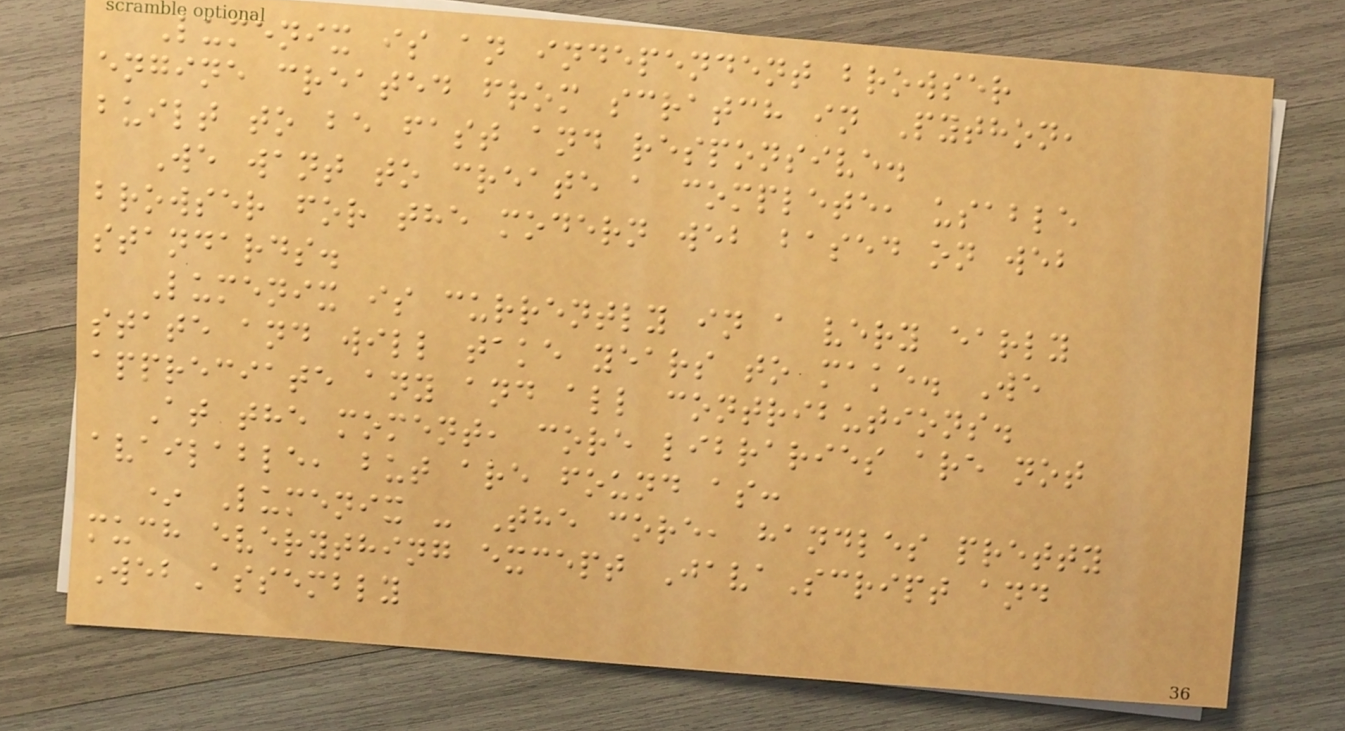Lumenix is an independent browser
engine created from scratch in Python,
built to be fast and responsive.
We want to create a complete, usable
browser for the modern web based on web
standards.
Lumenix is currently in a very early
state and will take years to make. We
appreciate any and all contributions.
At the moment, core libraries are not
available, but are found as:
* Lumenix - The core, handles pretty
much everything except JavaScript and
WebAssembly
